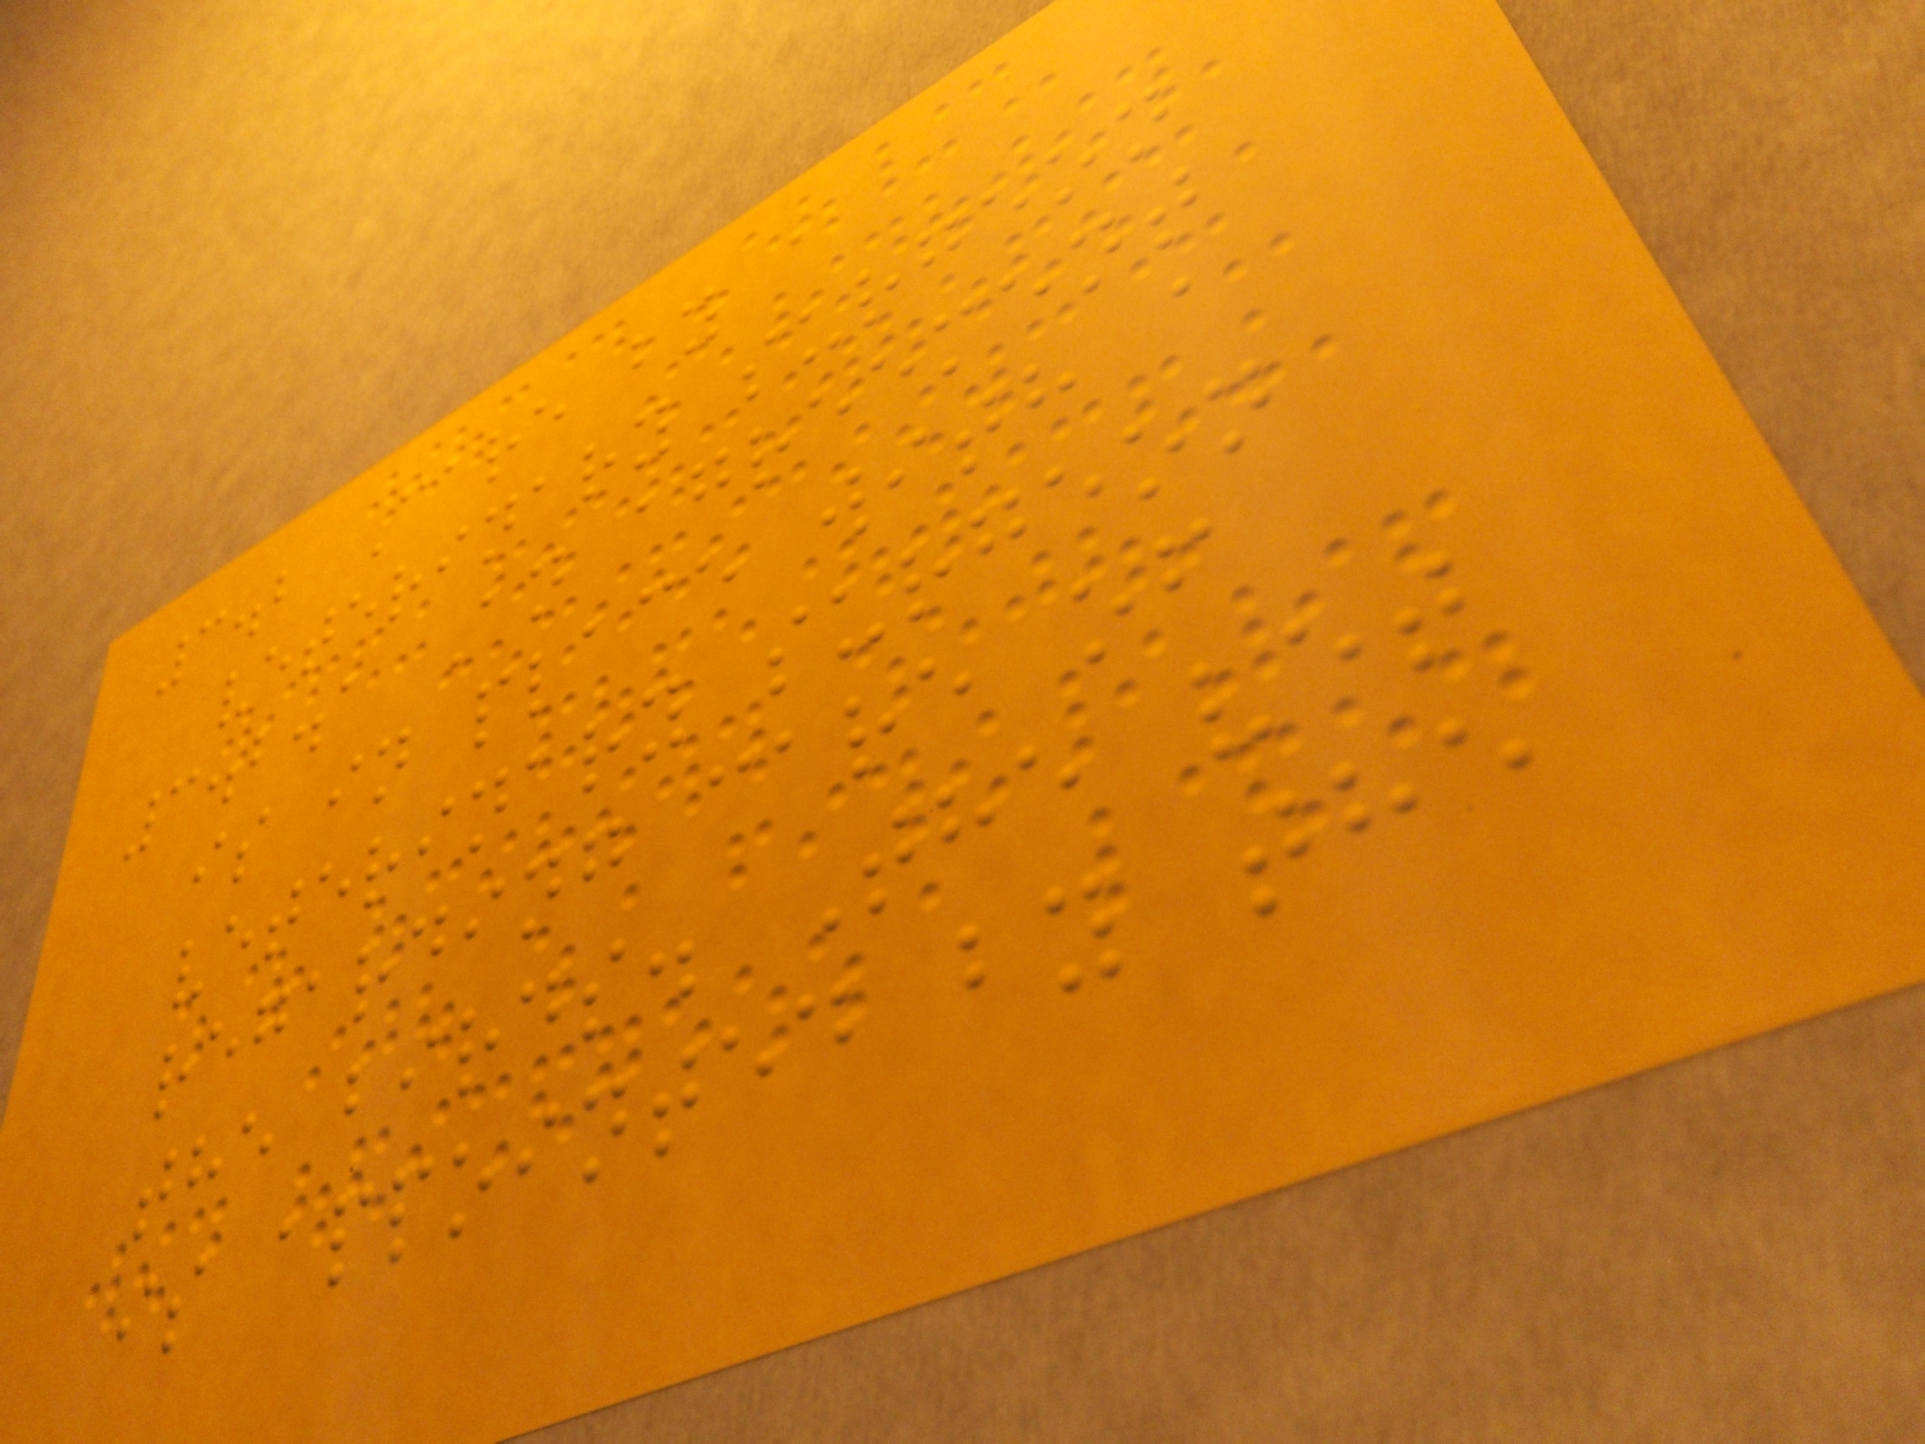3.2 Care by a
veterinary surgeon
3.2.1 An agreement
is in place with a
veterinary surgeon
regarding care of
the birds. The vet
is appointed by the
